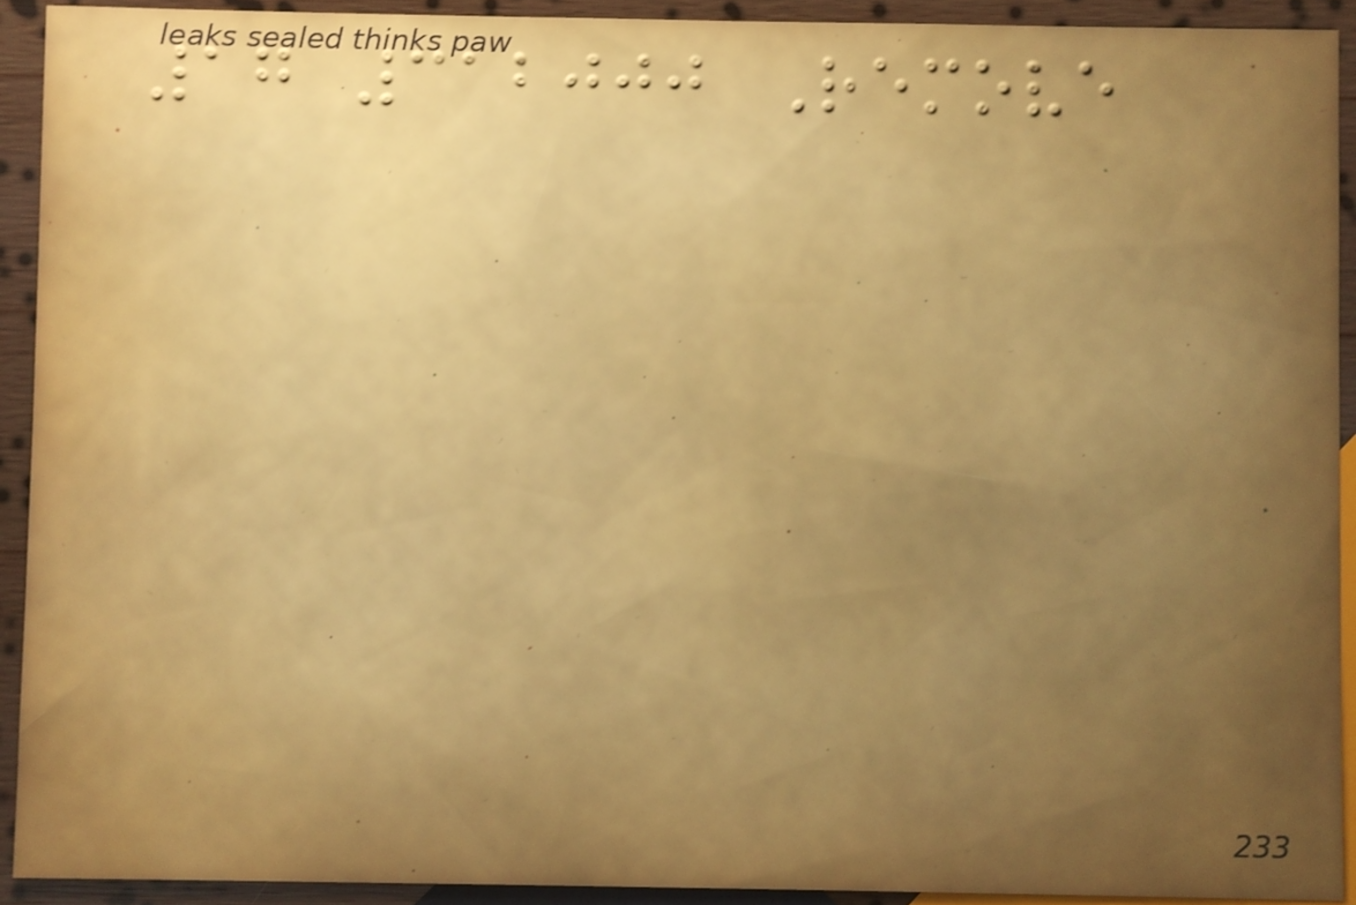17 312000 Remove
